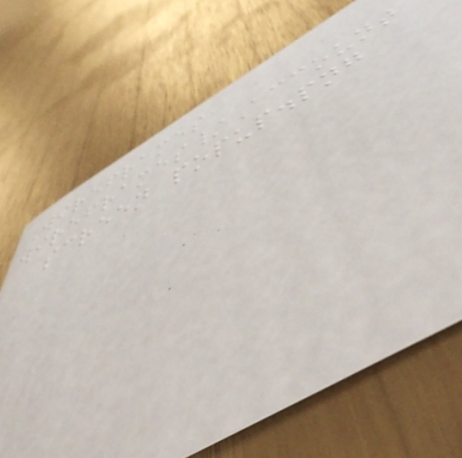Wireframes
wireframes/Account
screen popup.png
